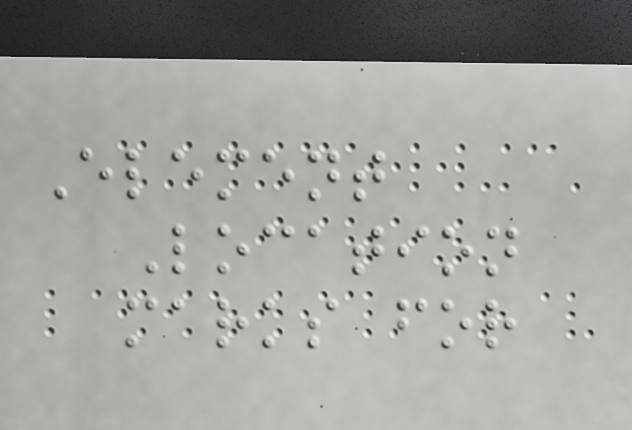Element
Location
marks for
